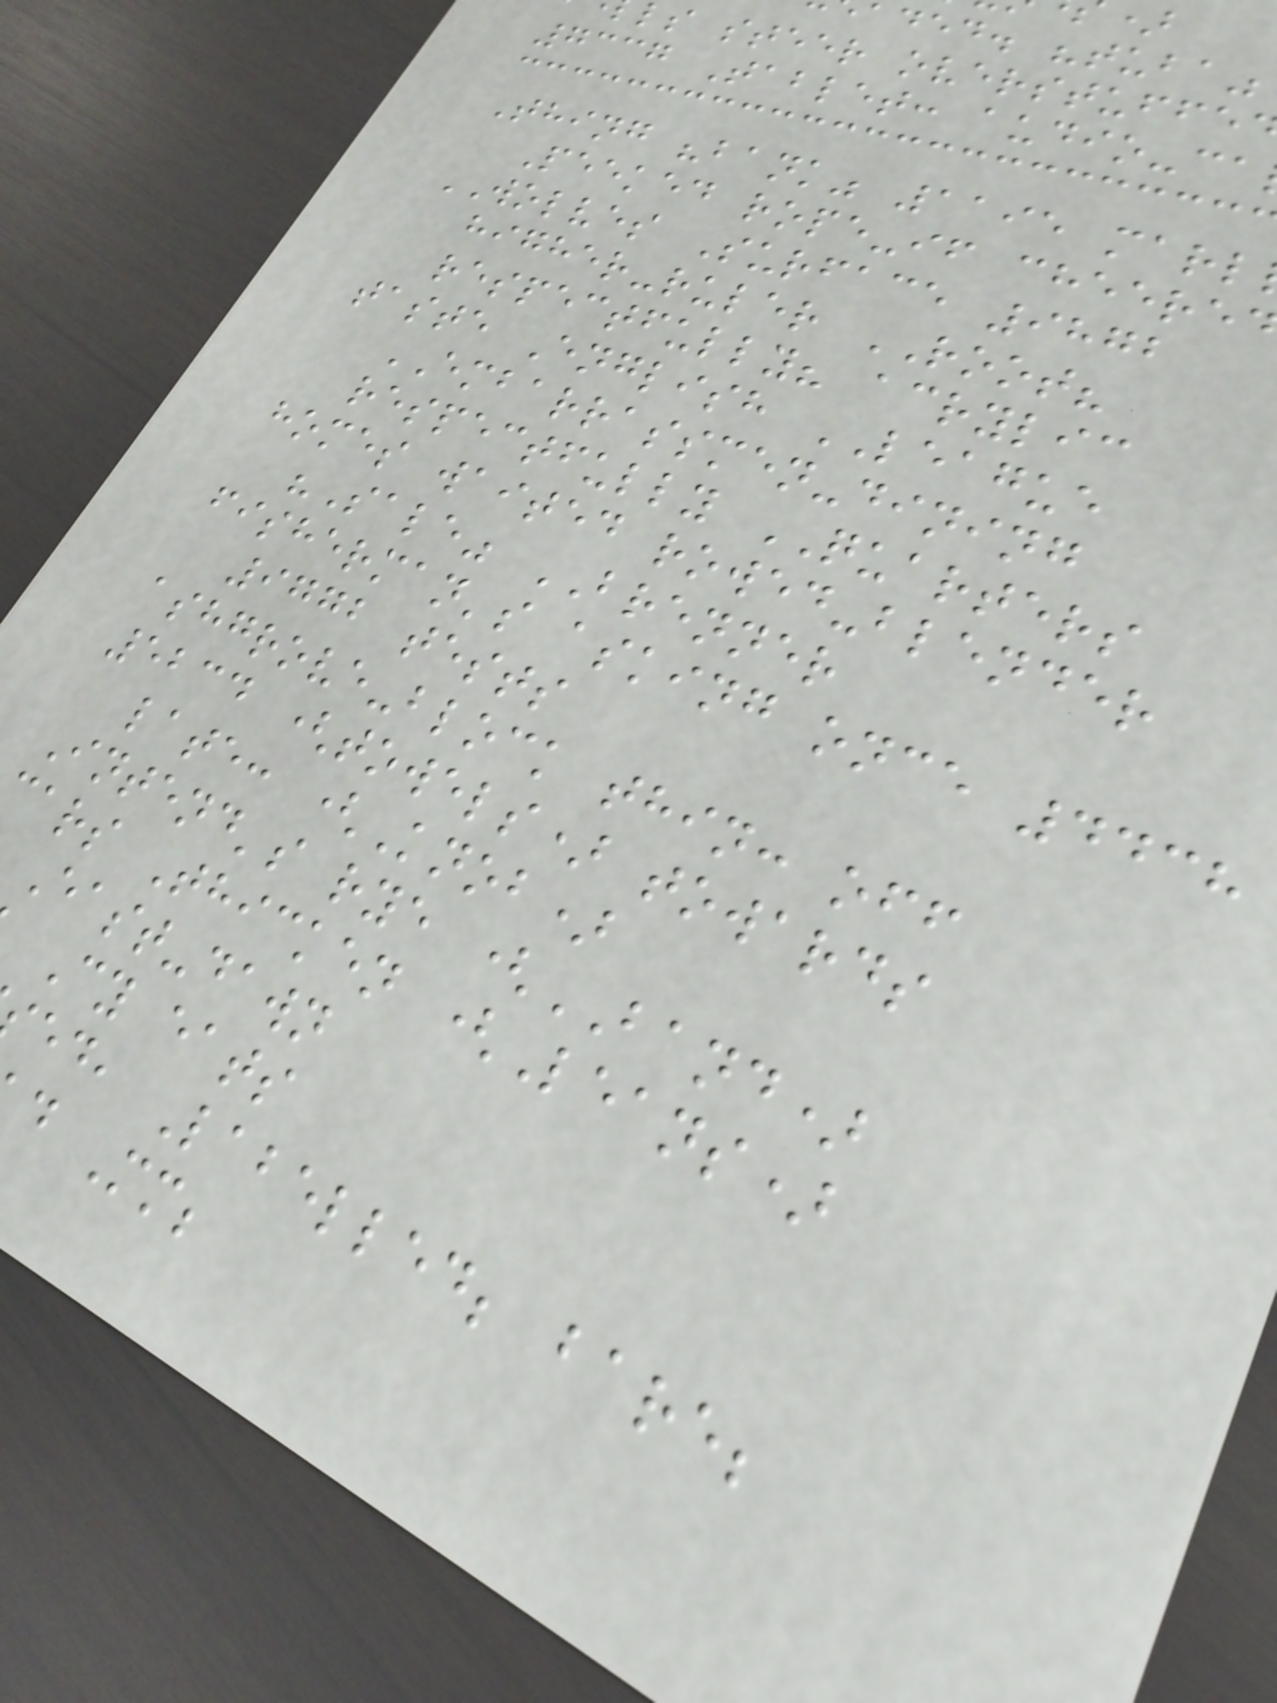aded. "tuba"
ls steer overstuffe
7337 Tablet: audio-ca
Thing "bank" 1195 marl
Peeked rope-if cheere
WOLVES Surface 9872
higher-ruler ROOT?
respectfully? acrylic
taste English LEAGUE
EMBARRASSMEN-dining
respectfully QUARTERS
homes waited rowed-blender
"Sale" BRENNER
fisherman's asking once 4438
9772 tests
ashgrove-block thin: off
5234 (towels) towards
late: (Knob)
Intend's rye (BAND)
ars Thicken (Leans)
East-dawn
Cy eats
ed, Labelled; bare;
d Mm;
